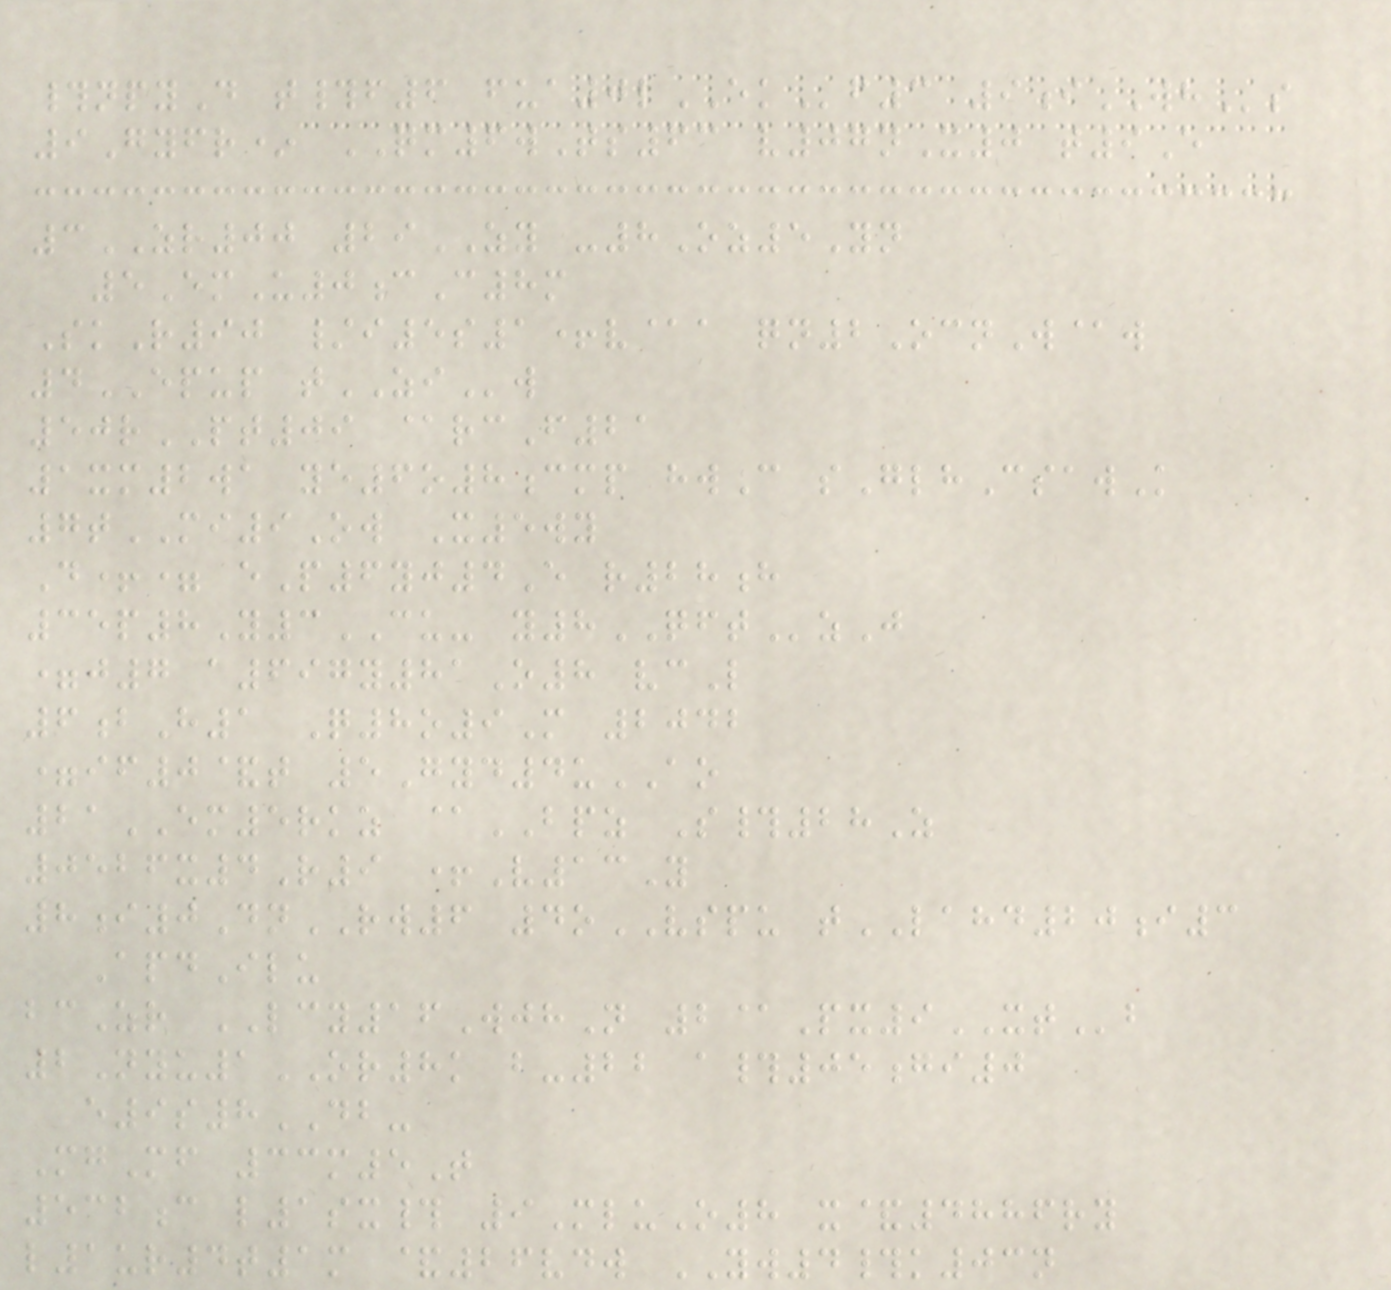#npyD t#f6 fua0lEKf3 9iWHs
9Gyfr* QM6wTs63 v07nX0 t9E
3ZR00 29ZY -8Oz5Yn
5EmU0cC8m
SkR90 /i5s1+v@a qn2OcnW@w
4EPUP tZIw
50rPT09 @rcF21
1xm2wa ye6o8cmp hwC sGlhCsawK
7tMI9Ow X5wy
D+= eP6yj4E r28h
35p8Y3CU- y8QFTzJ
=j7 a697y81O8 vcL
6bH1 Q8o9M 2042
=if0&t 5Gyd4uAO
21EM5rkz @BPZ S#28Z
0526x4R9 +V13Y
8i0DnRW6 4oVSPU tLAHD20i3
ApdIlu
bcZr LCY16WjhN 2@Px9XTb
2Nyu1OR8k b-22 a#05gi0
e9s8DB-
MgMf 33m5T
532c l1sx# 9MluO8 x&4886ry
l1ur4t1m &26vdw YW4#k03n
